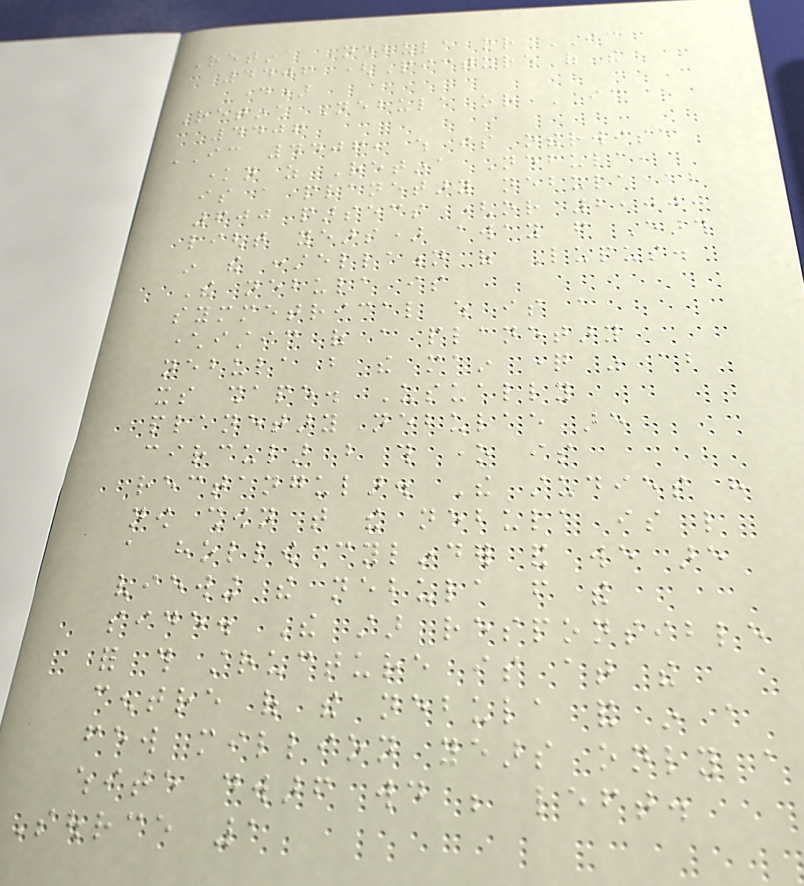Retina Nebula or IC
4406 (Picture of the
Day)
Retina Nebula or IC
4406
IC 4406, which is otherwise
known as Retina Nebula,
is a planetary nebula about
600 parsecs (or 2,000
light years) away from Earth
in the constellation of Lupus.
The nebula is
symmetrical which is a
characteristic of a planetary
nebula but the main question was about
its shape. Usually
planetary nebulae are
circular but this one is
rectangular. The studies have
now shown that the nebula is like
a hollow cylinder and we are
viewing the nebula from the
side. The star responsible
for this structure is at the
centre of the nebula and in a
few million years only a
white dwarf would be left.
Source 1
